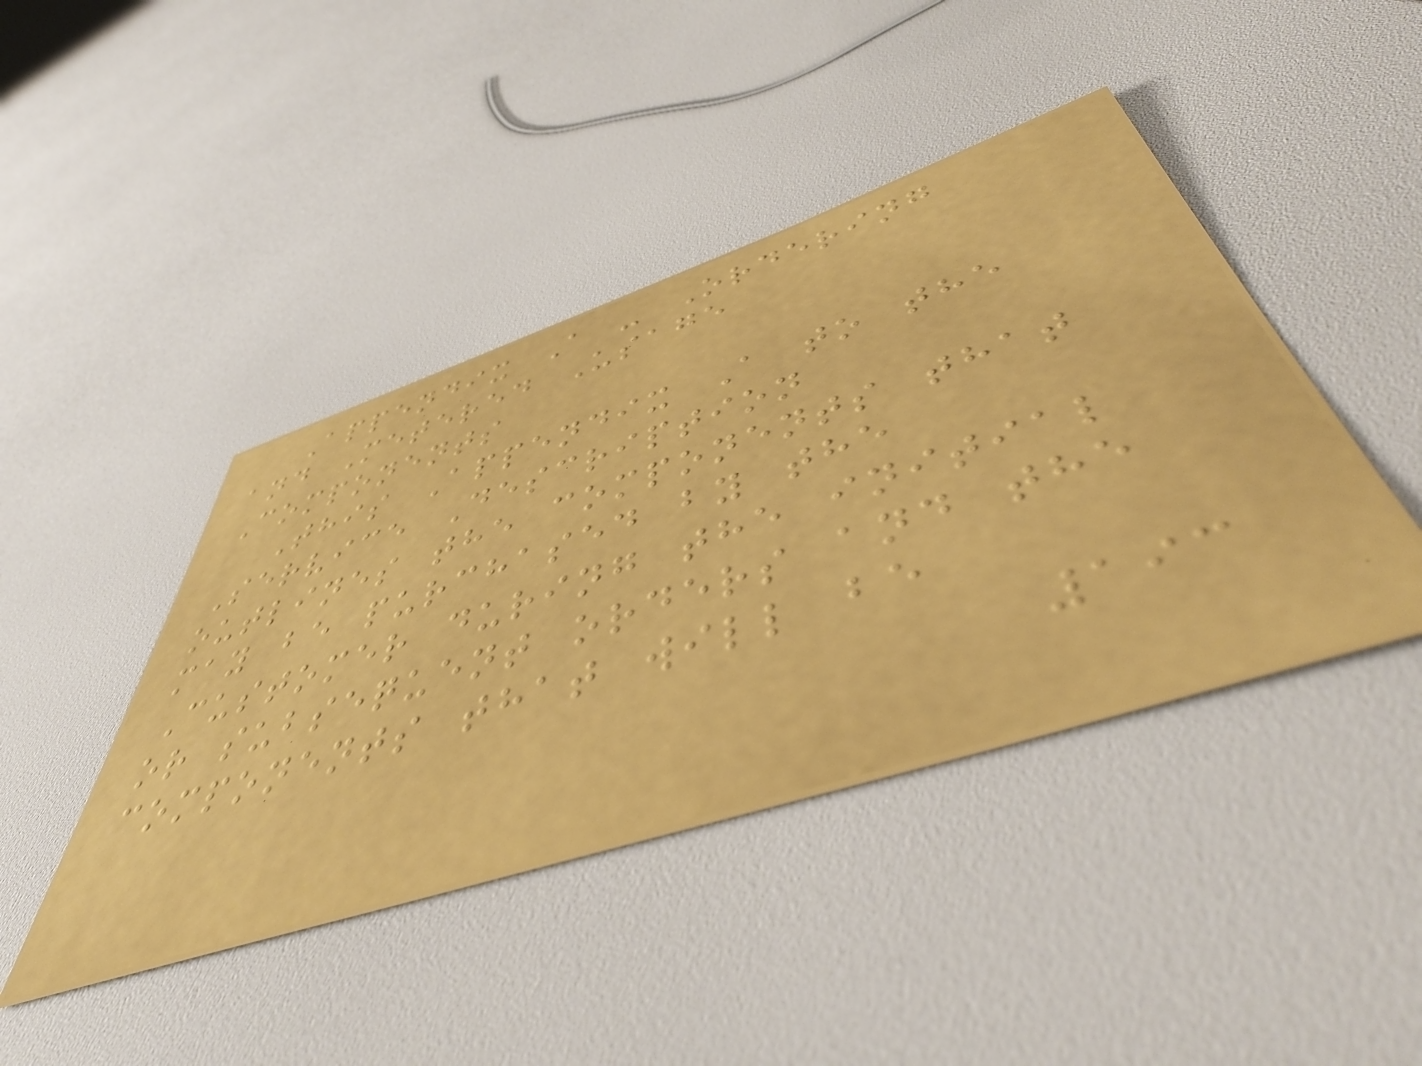Appendix A - Ordering
and Metered Usage
Components
This Appendix A to the
Service Description
outlines the components that
may be purchased by the
Customer during the initial
or subsequent orders and the
components that will be
193
